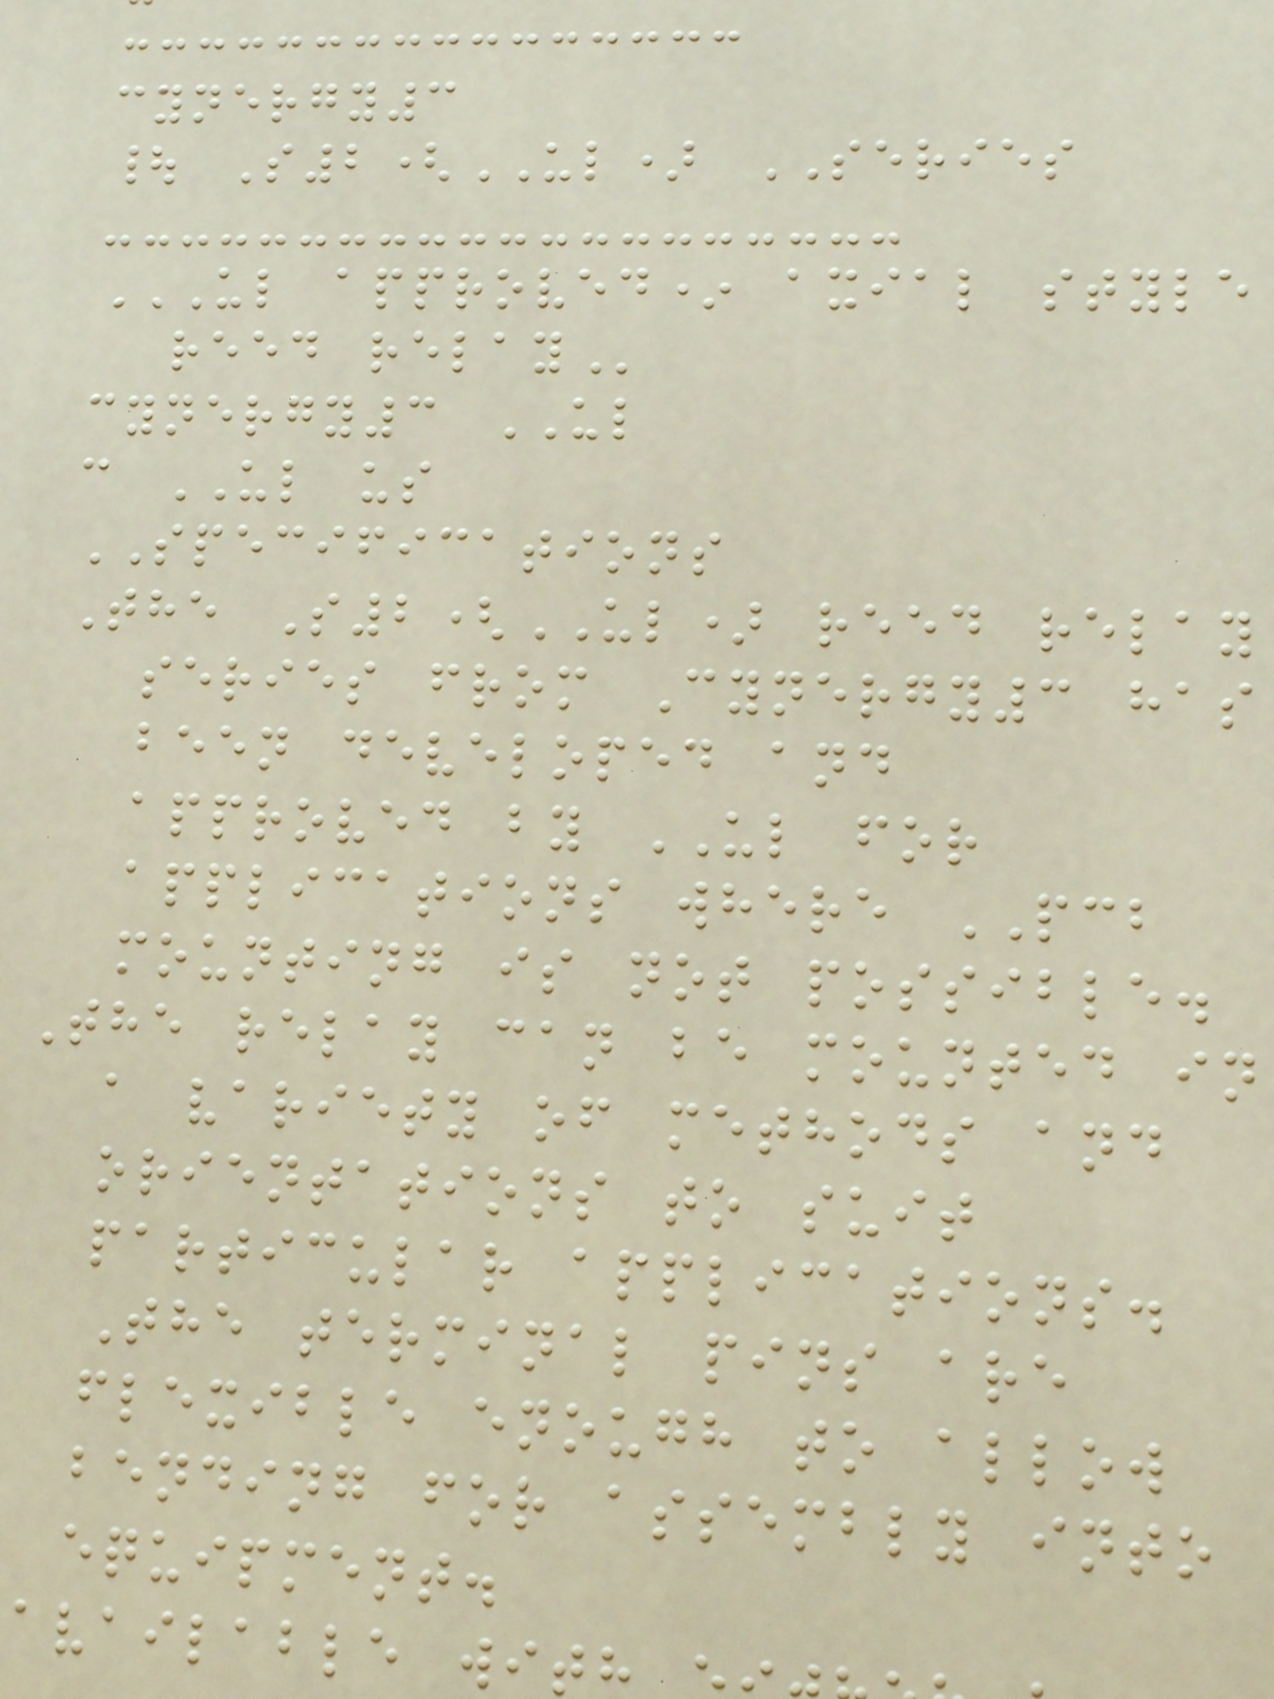cynergy3
| S2(UL) SERIES
UL APPROVED* AXIAL STYLE
reed
cynergy3 UL
c UL us
SPECIFICATIONS
The S2(UL) reed relay
series from Cynergy3 has
been developed and
approved by UL for
applications where PCB
mounting is not possible.
The relay can be mounted in
a variety of methods and
orientations to suit
particular applications.
The terminal pins are
flexible enough to allow
bending for assembly into
equipment.
available wit
